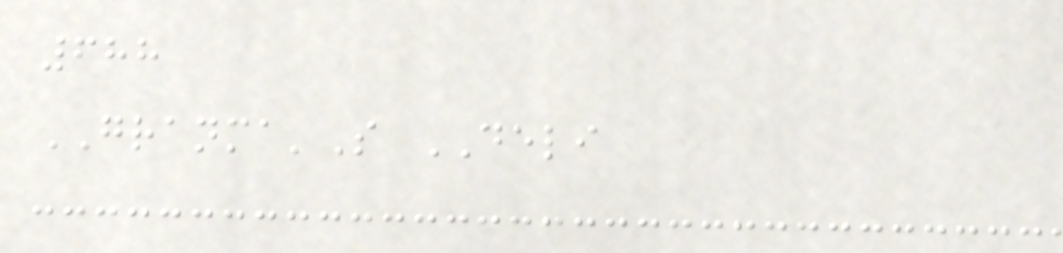688
GRANMA'S DELI
